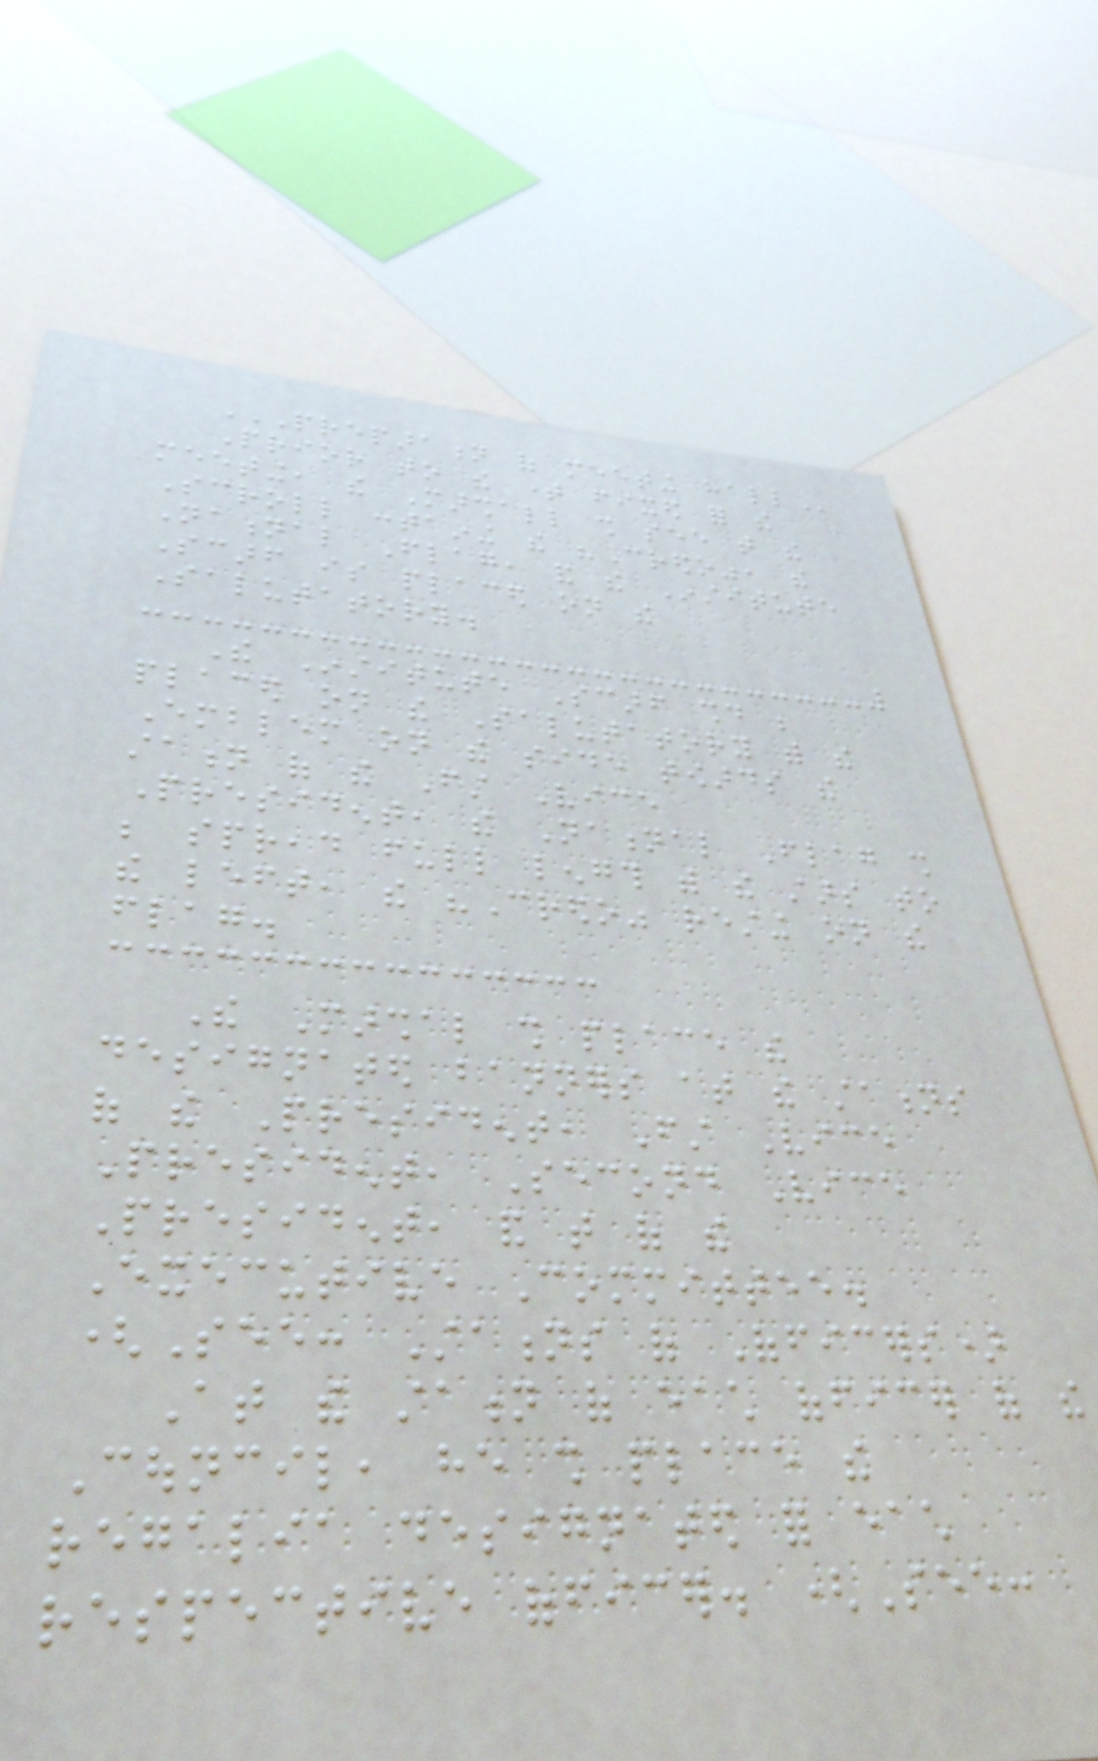PREPARATION OF MEETING HALL
Prior to the time fixed for the
meeting, the Marshall shall see that the
Scroll containing the "Credo", the
National Flag, and the Institute
Scarf is placed on the
Salutatory.
The Institute Scarf should be
placed on the Salutatory with the
Emblem on the side towards the
station of the First Vice
President, the National Flag shall
be spread full length with the stars to
the left, the "Credo" resting on the
flag.
The Marshal shall place the
designated banners at the stations
of the President, First Vice
President, Second Vice
President, and that of the
Executive Committee.
(See: Stations of Officers)
At the station of each officer of the
Council, he shall place the
regalia designated for each
respective officer. (See:
